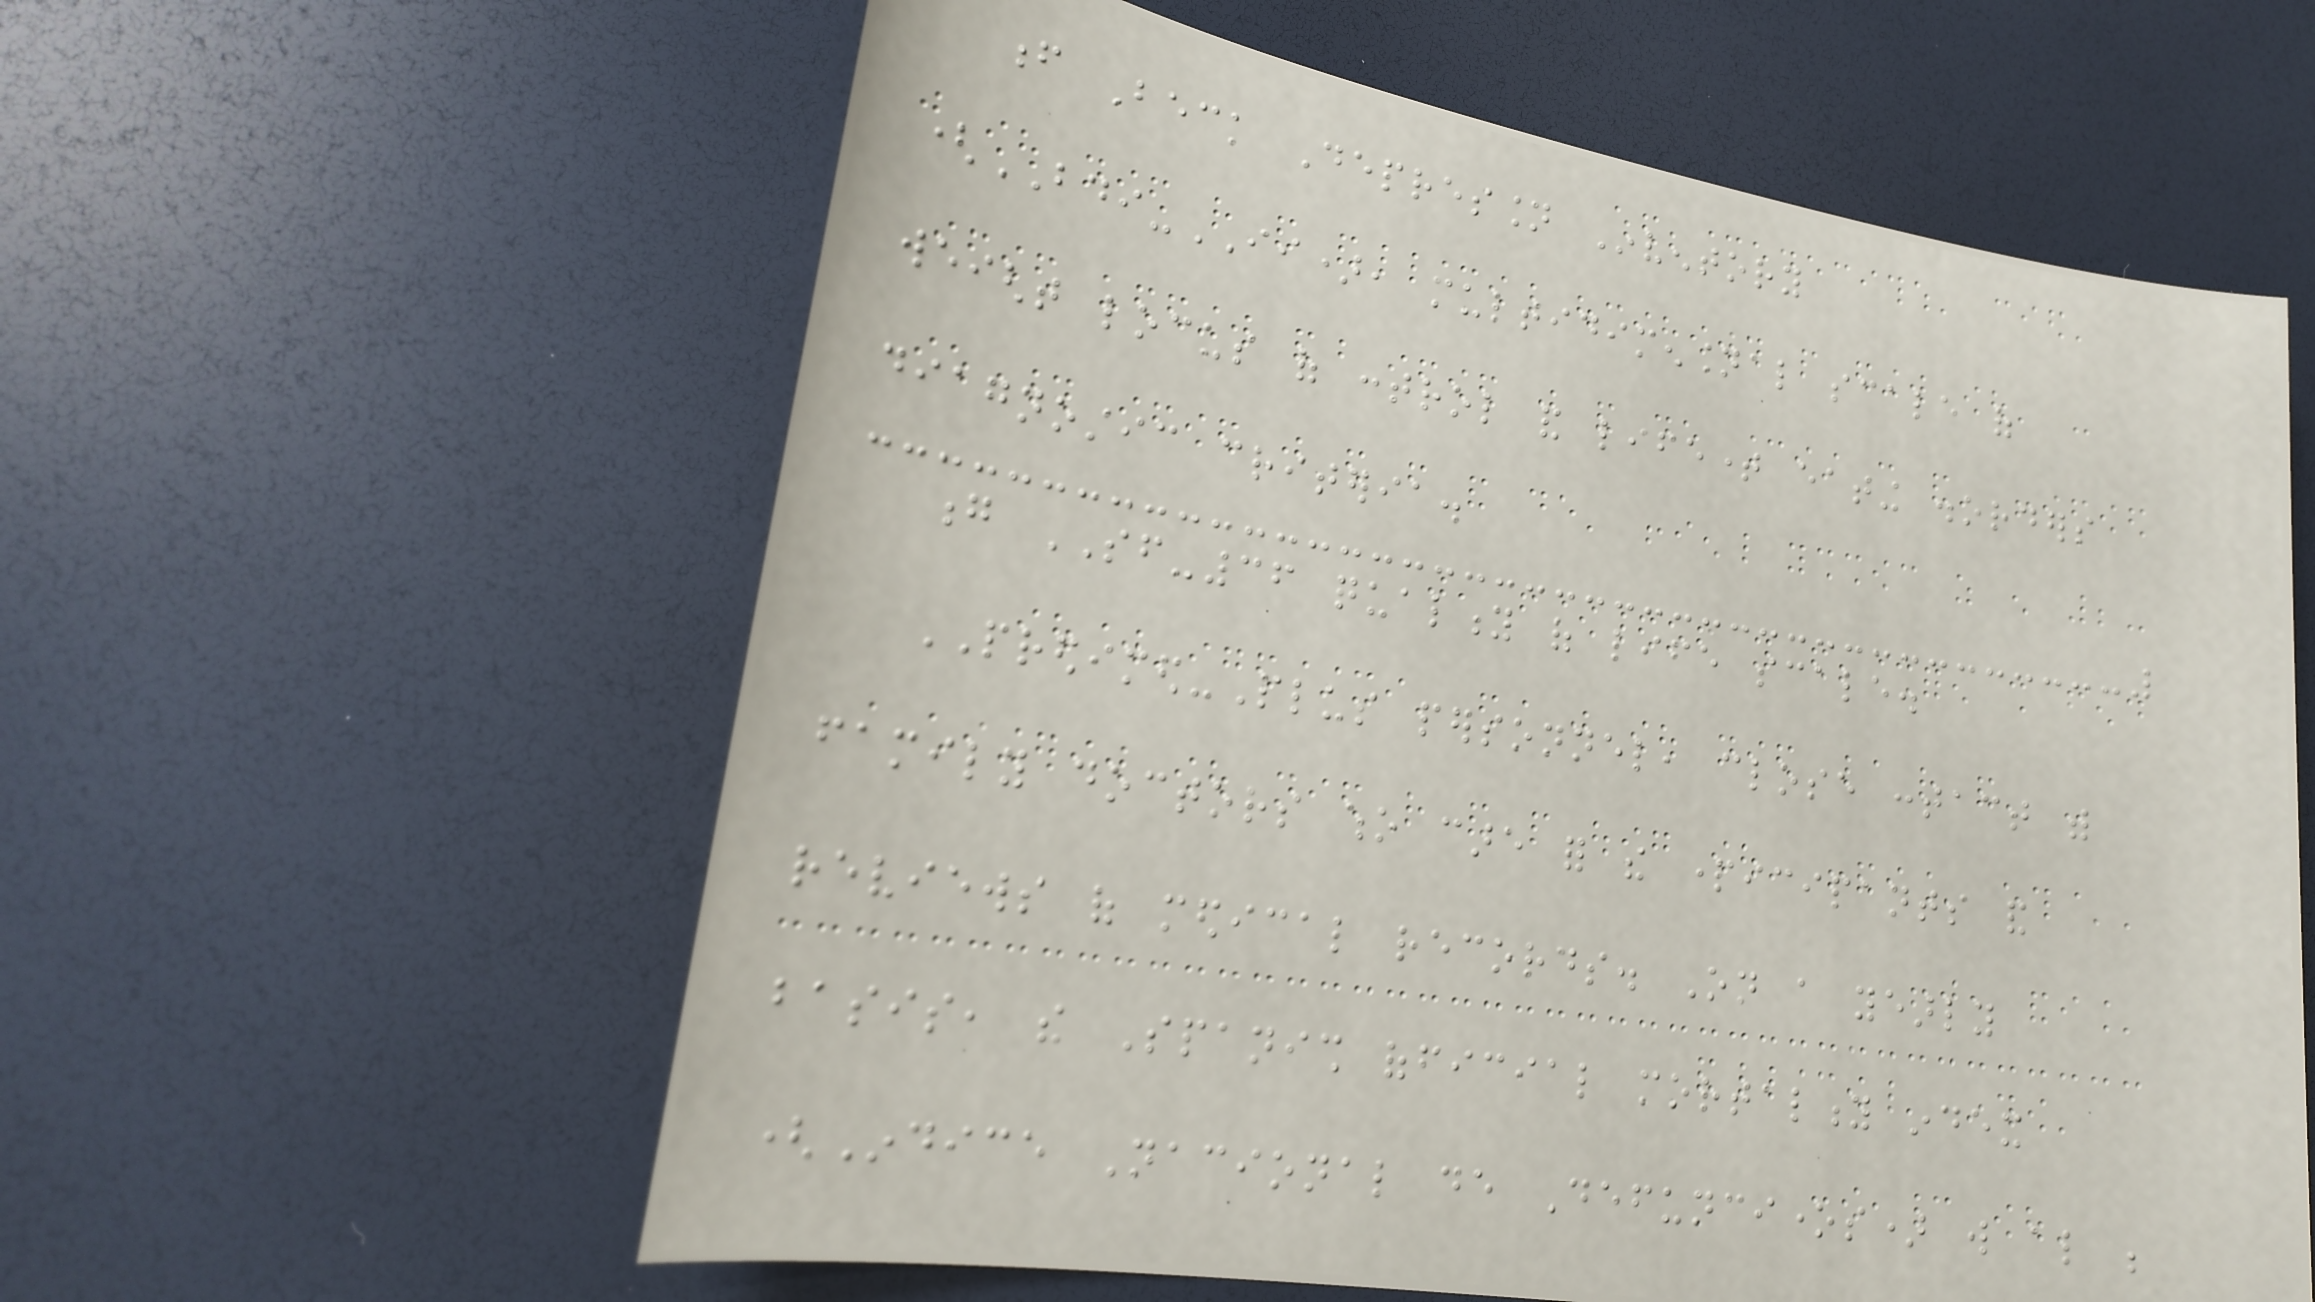f Beck Depression Inventory
(BDI-II), multidimensional scale of
weight locus of control and lifetime eating disorders
diagnostic criteria.
g SF-36 quality of life scale.
PREDIMED-Plus personnel, close contact with
family doctors who care for the participants and
reviews of medical records. On a yearly
basis, the Spanish official mortality index
(Indice Nacional de Defunciones) will also be
